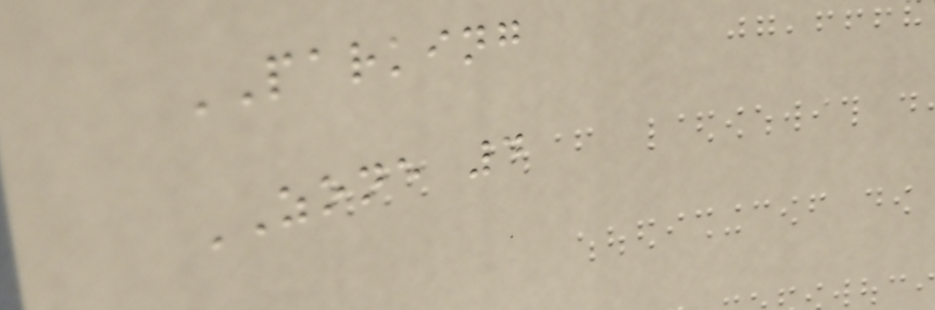PARKING
ZONE 4
